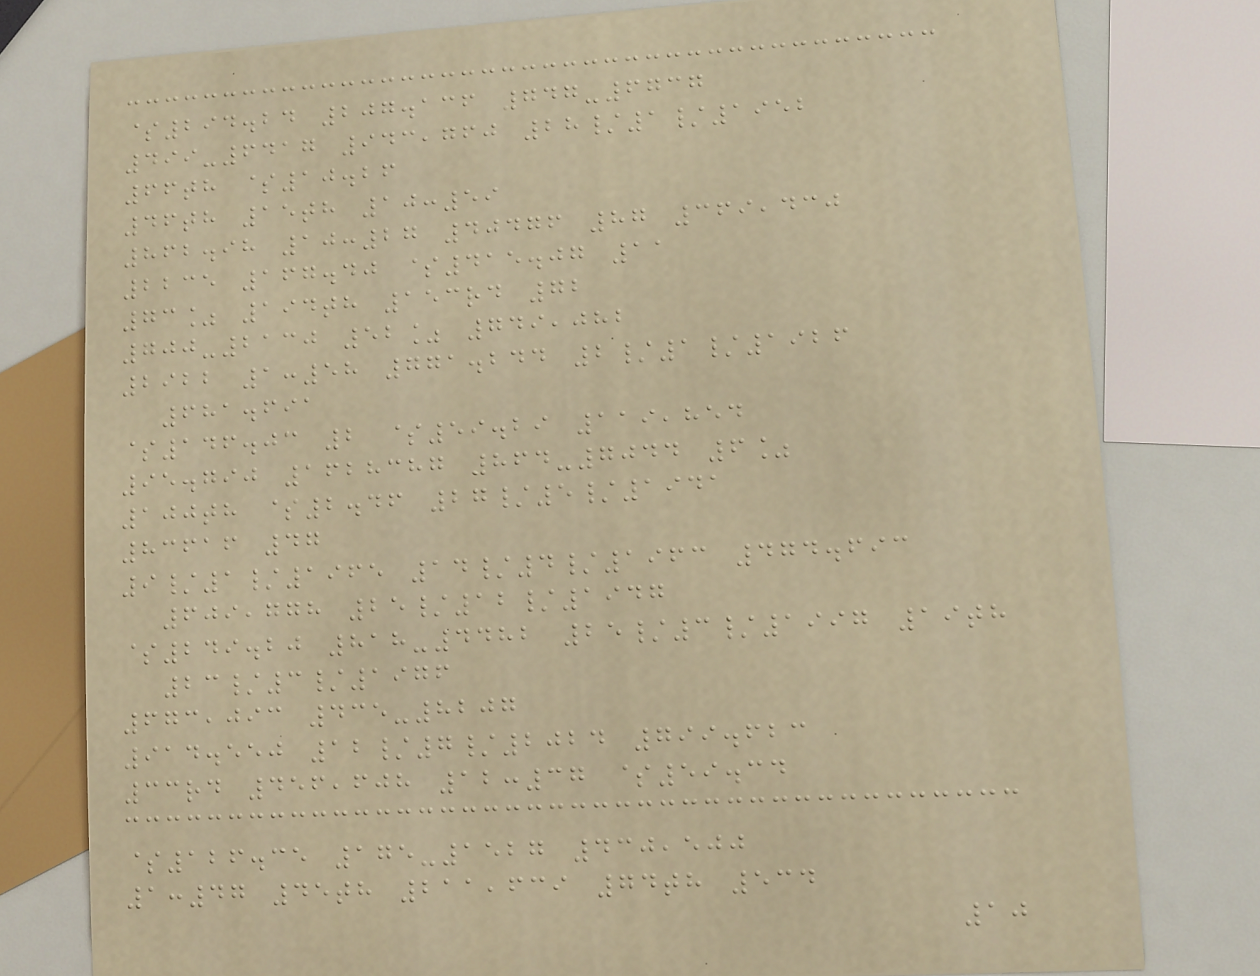$294.24 207.136 747-6737
499-6417 943,760 28/1/1952
66th $10.26
46th 15th 10:59
862.98 10:27 40476 87 369,430
2235 167.40 $415.07 11
73% 194th 153rd 72
700-2130 52% 749,082
2922 1:58 771.244 2/1/1926
681.691
$146.03 2 $59.29 119,854
95.790 1628387 864-7044 6%
100th $2.46 27/5/1941
83616 47
9/1/1965 14/4/1963 474.693
609,778 25/12/1947
$249.20 818-4482 25/3/1997 19th
23/3/1976
673,093 435-8207
914.550 12/7/2024 799.623
33rd 456,608 12:37 $59.34
$126.35 175-1527 430,500
1:47 45th 211,639 74th 534
10
